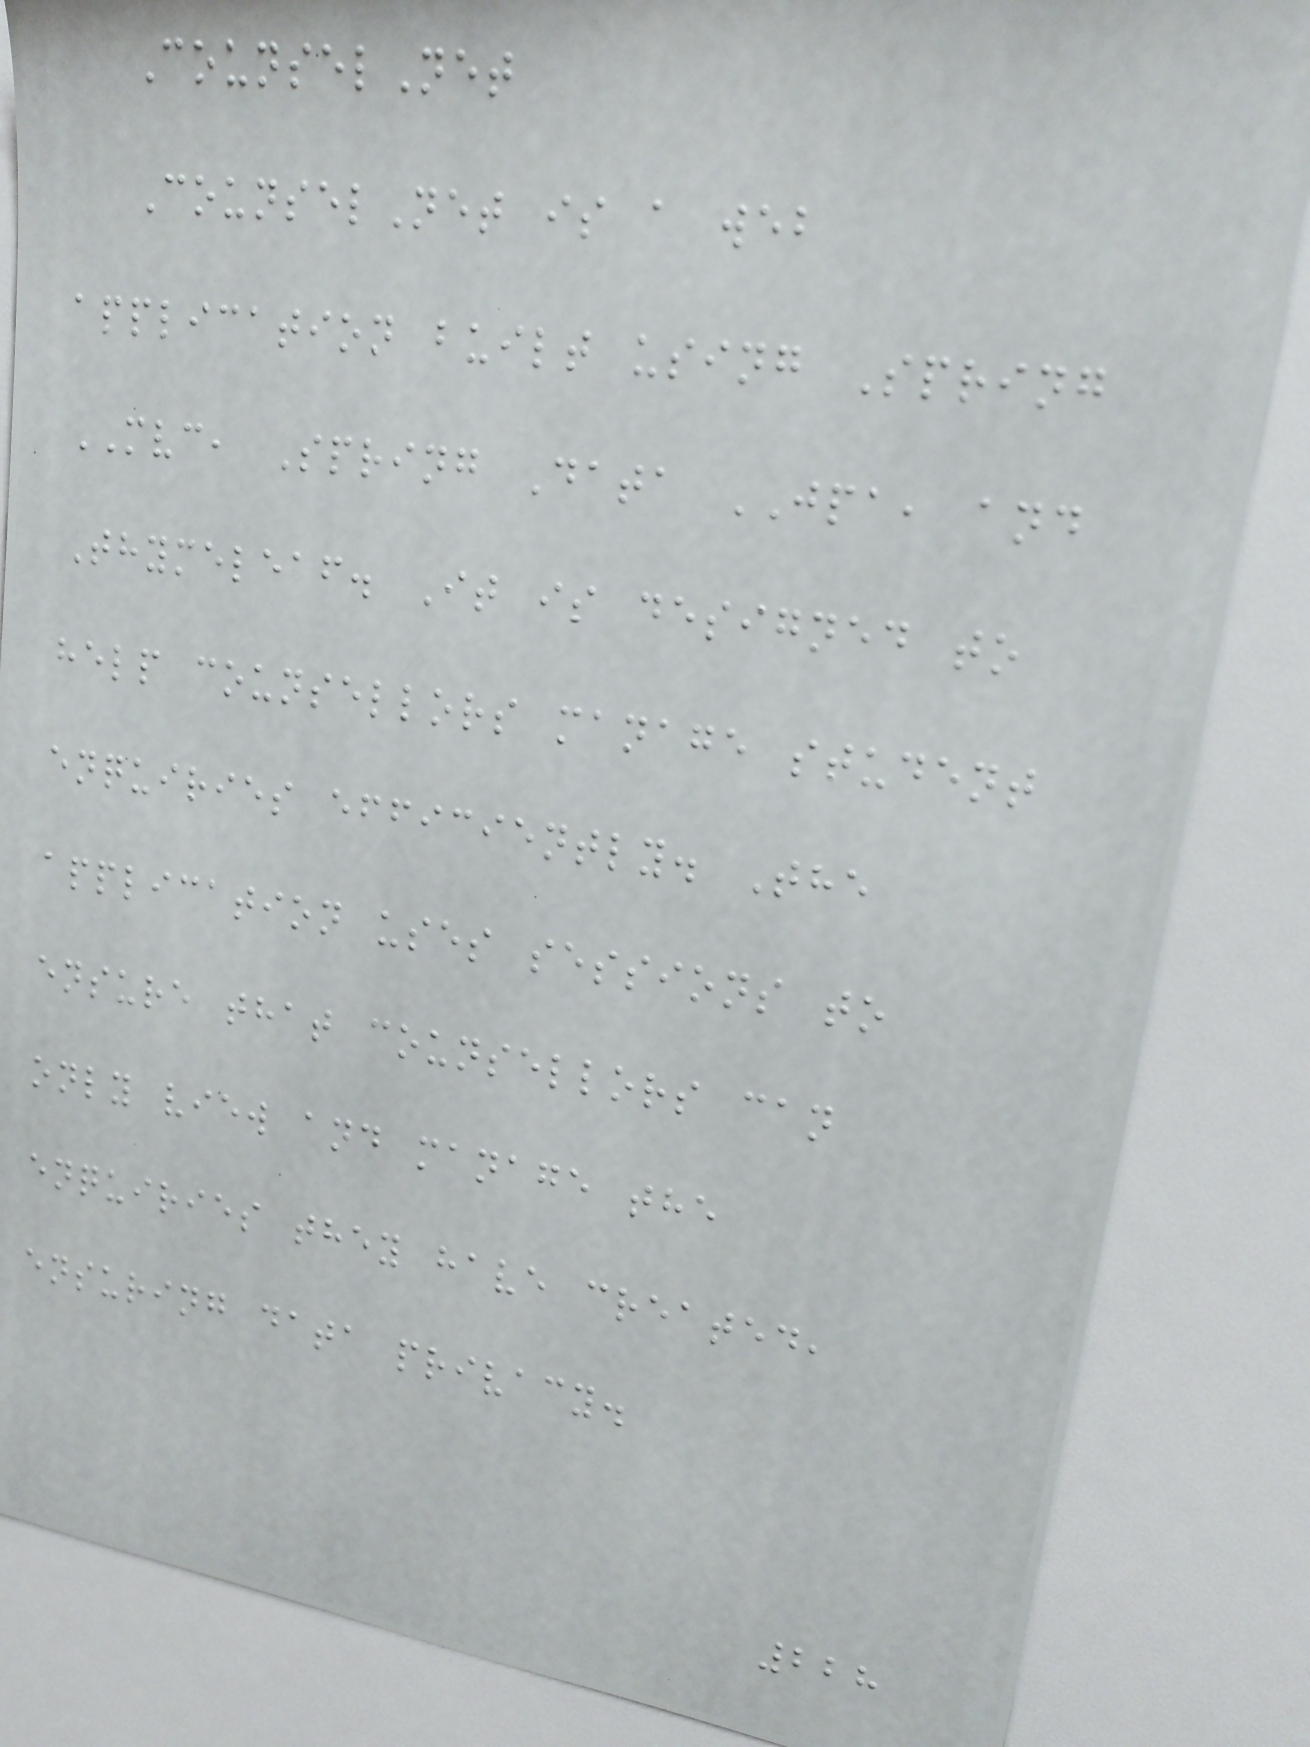CounselNet
CounselNet is a web
application built using Spring
MVC, Spring Data JPA, and
Thymeleaf. It is designed to
help counsellors manage student
enquiries efficiently. The
application uses sessions to
ensure that counsellors can
only view and manage the
enquiries they have created,
ensuring data privacy.
228
